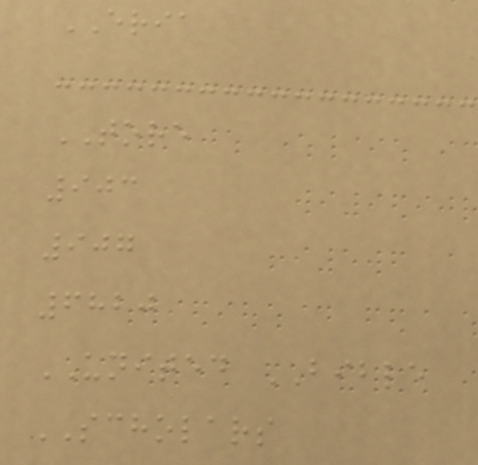ERIA
TORE
903
907
6820
UNITED BIBLE
SCHOLARS
